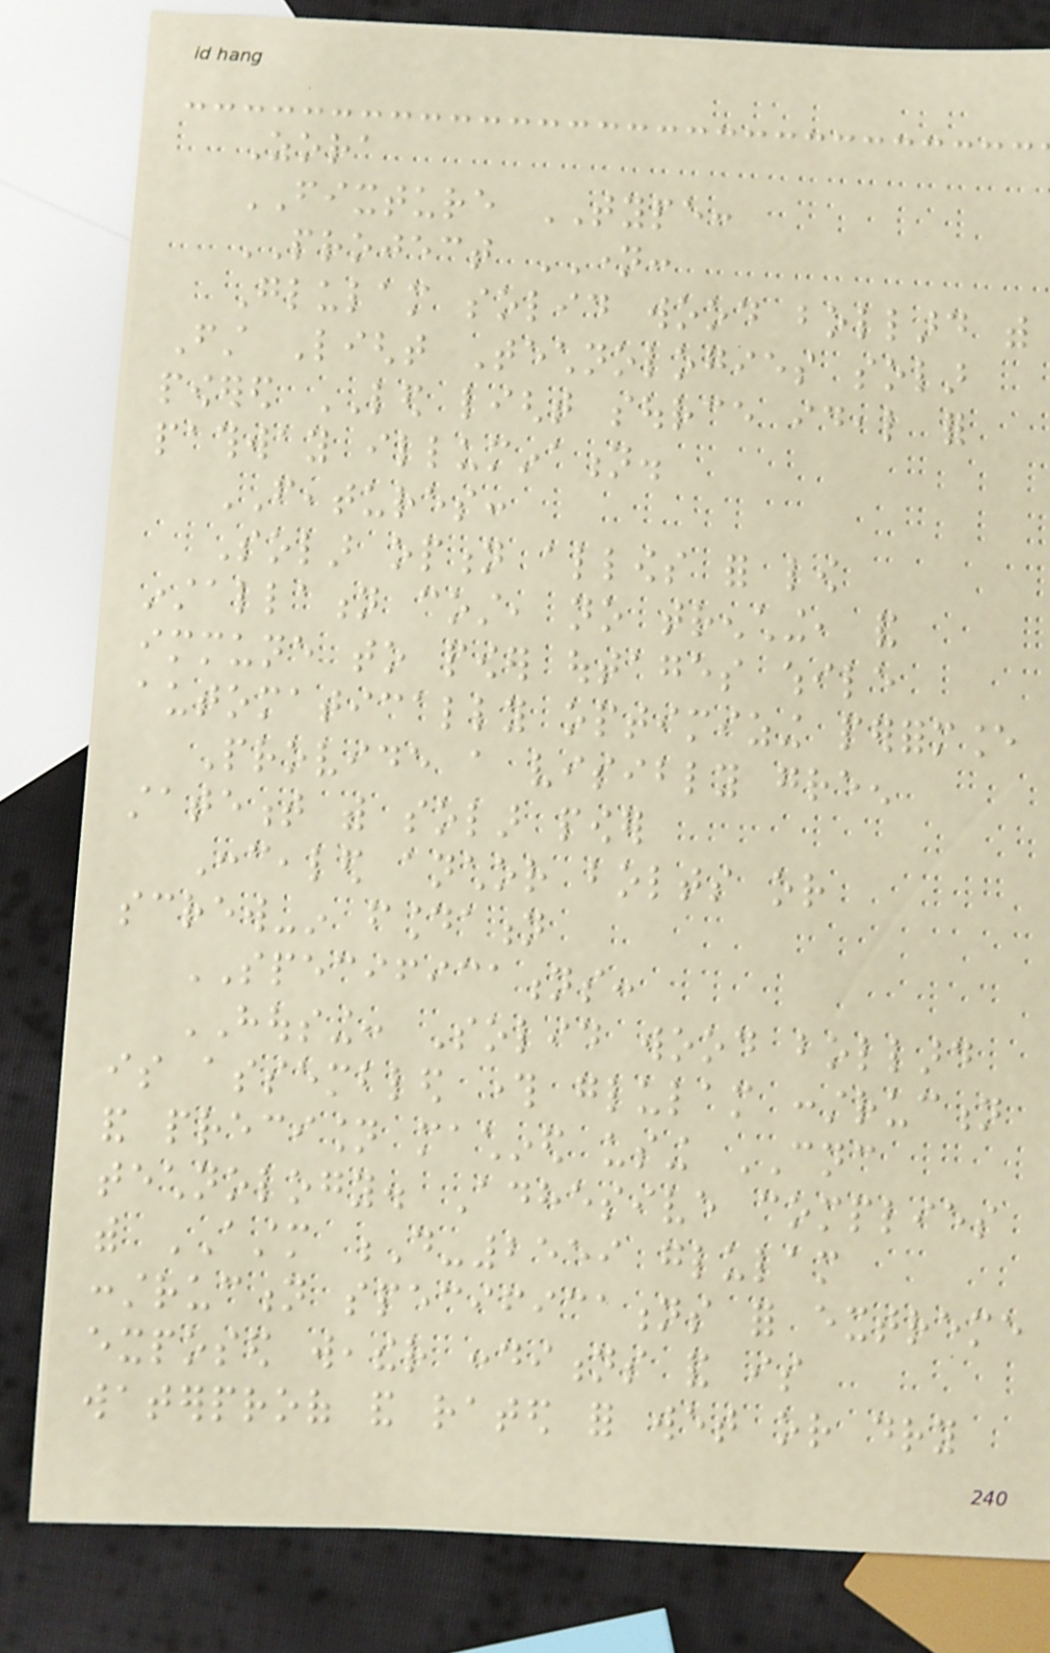Zora
FIXTURE TYPE:
PROJECT NAME:
Glulam solid wood bollard with
First Light Technologies solar
powered LED light source ideal for
pathway illumination.
FEATURES:
Solar option allows for low
installation cost, no trenching, and
immune to power outages while
automatically optimizing performance
Provide a visibly green
statement with solar power
Concealed anchor bolts or
screw-in foundation
SPECIFICATIONS:
HOUSING: Solid wood bollard
is assembled through glulam construction
and precision machined using CNC
technology. Adhesive complies
with ASTM D-2559 glulam
construction specifications for extreme
exposed weather conditions and is
waterproof and rated for wet or dry
